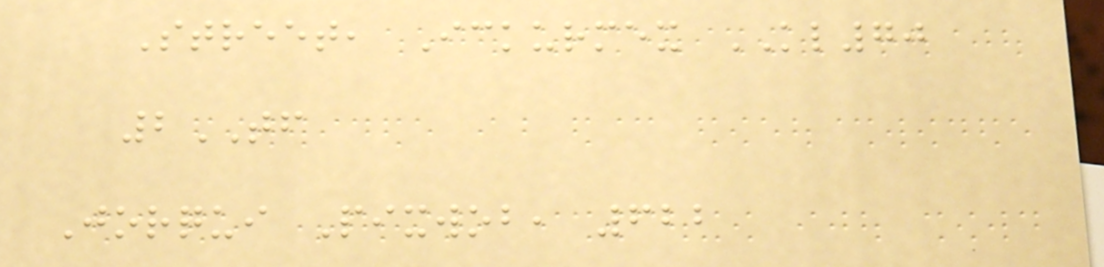Street, Ickurmex KL70
2TF
Jorqui Pixwob, 622
